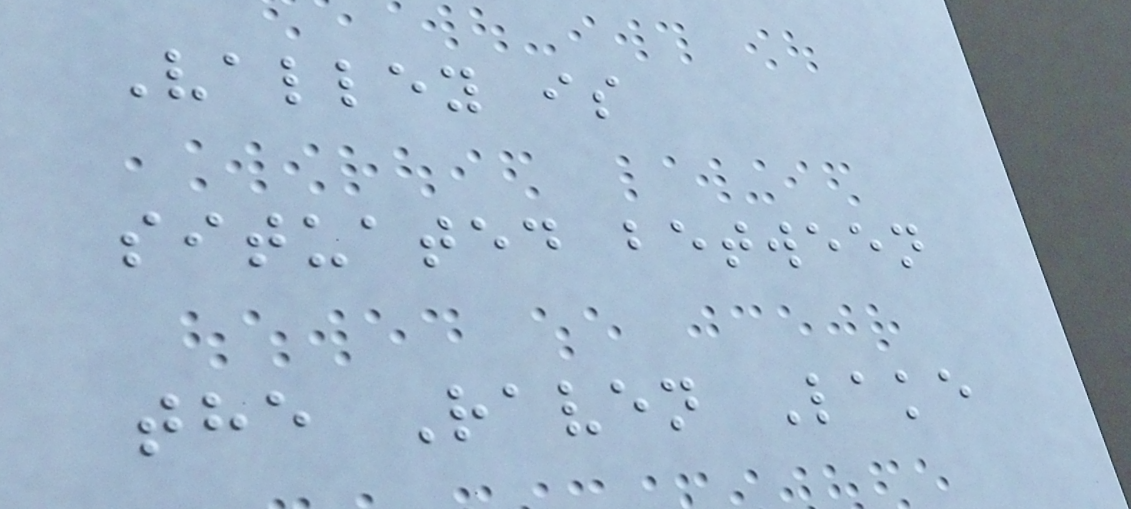Valley is
situated between
the Raven Lake
